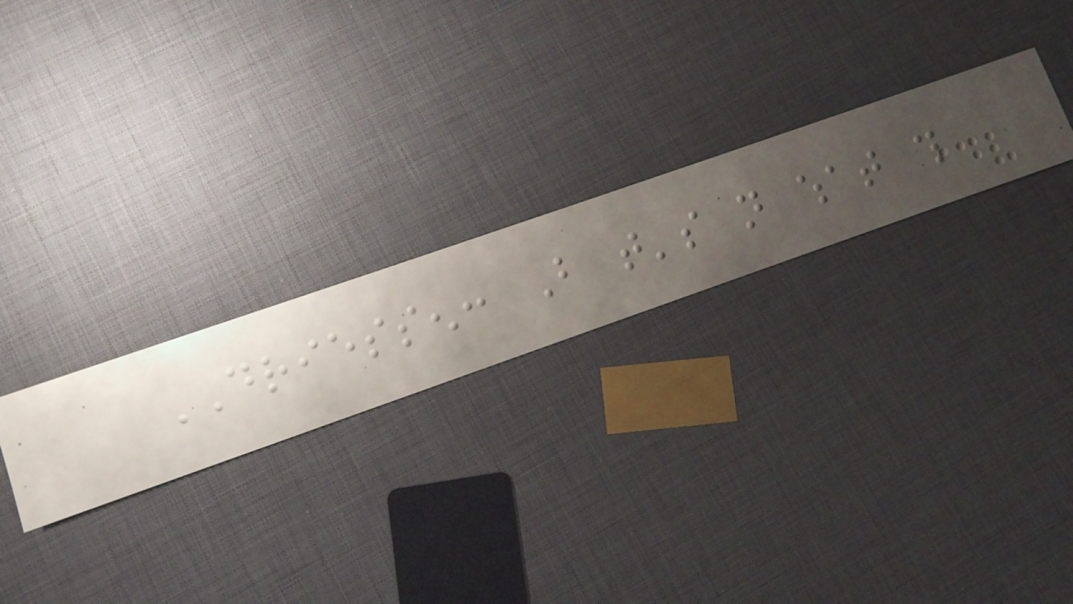DRIESSEN: But that's not what this
